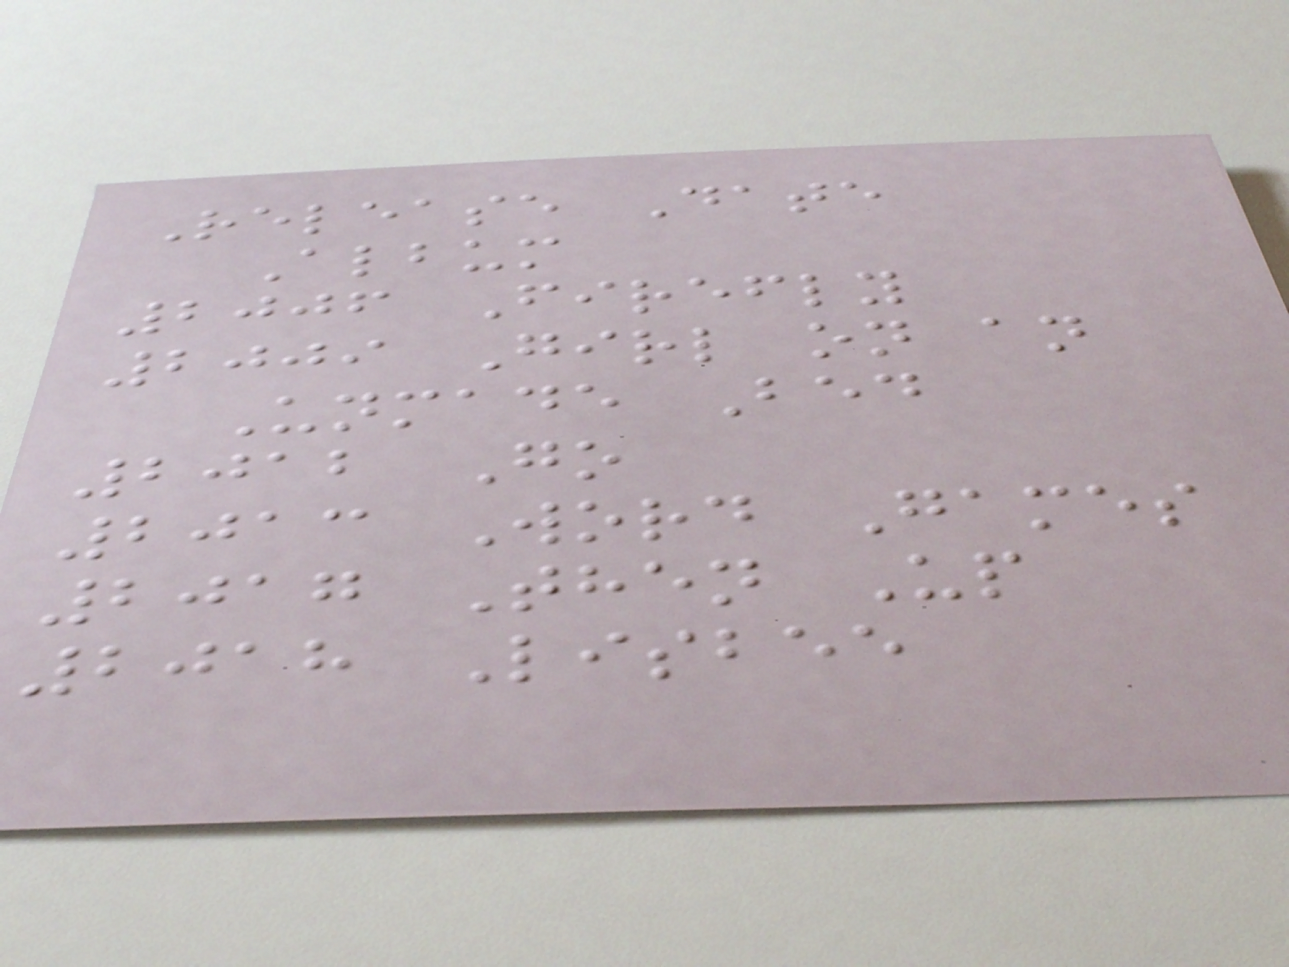Release Date
Album
2006 Firefly
2009 Girl on an
Unmade Bed
2012 Go
2013 Word Games
2017 Then Up
2018 Lisbee
